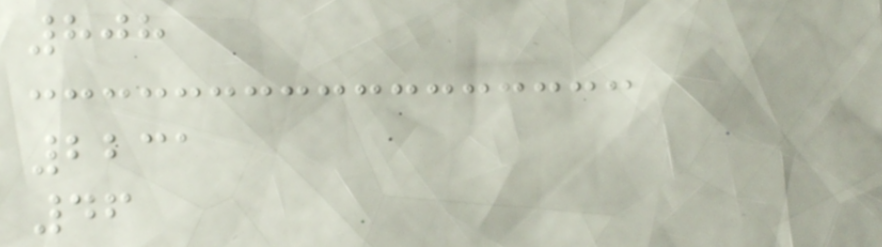808
2231
46
